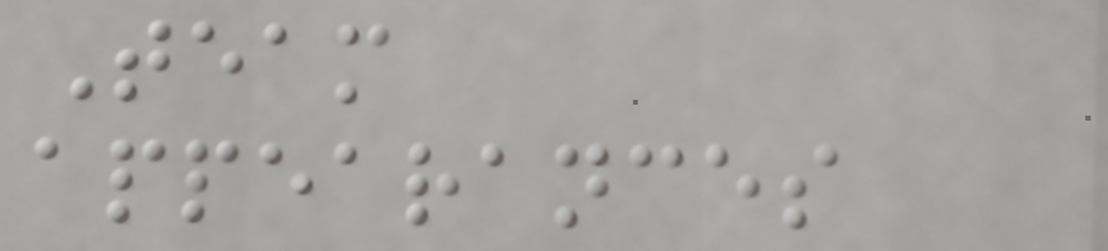Team
appearances
